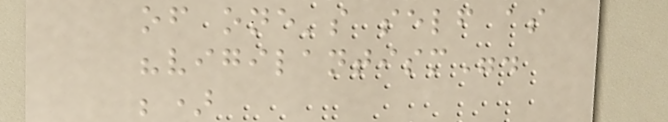of one's self as
"vigilantism".
;)
